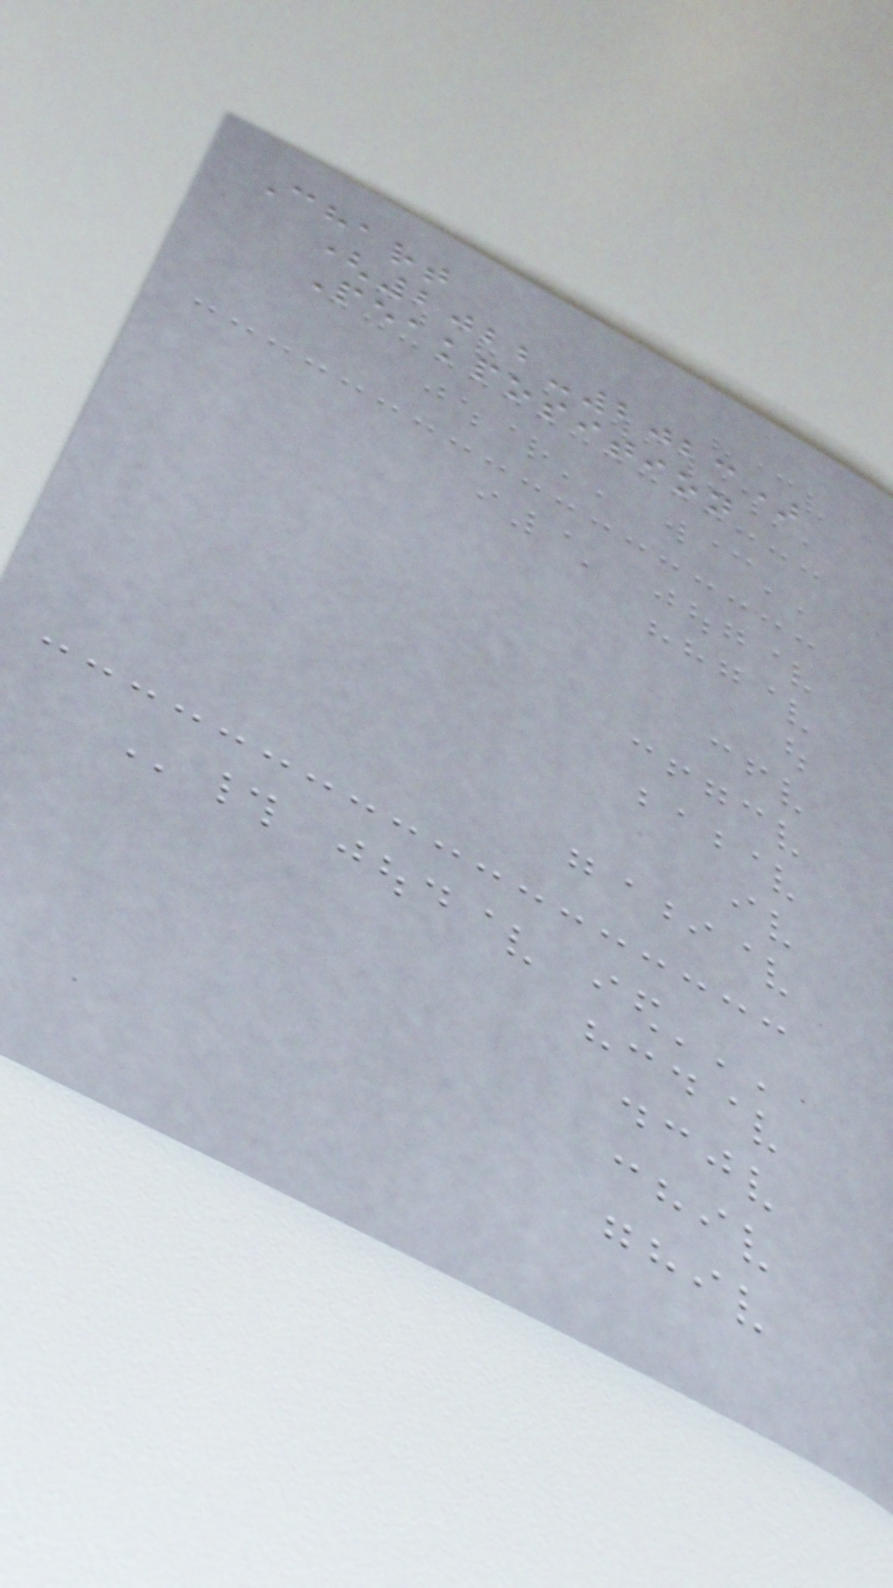Chart
(2022-2023)
Peakposition
